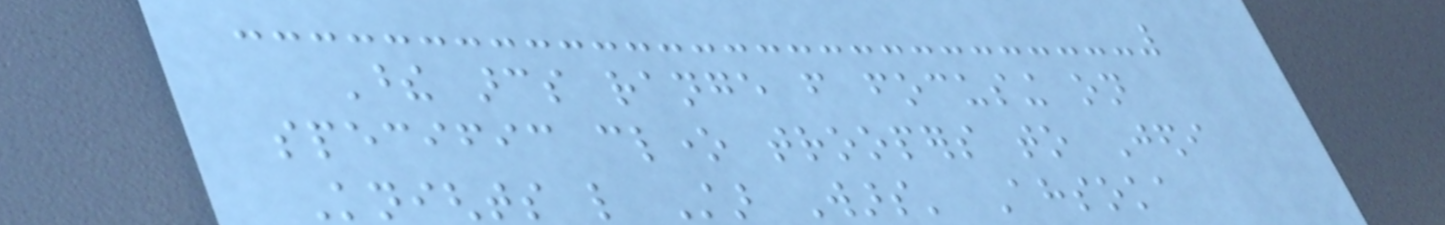These arcs range from focusing on
specific clone troopers to Jedi
Knights like Star Wars' Ahsoka
